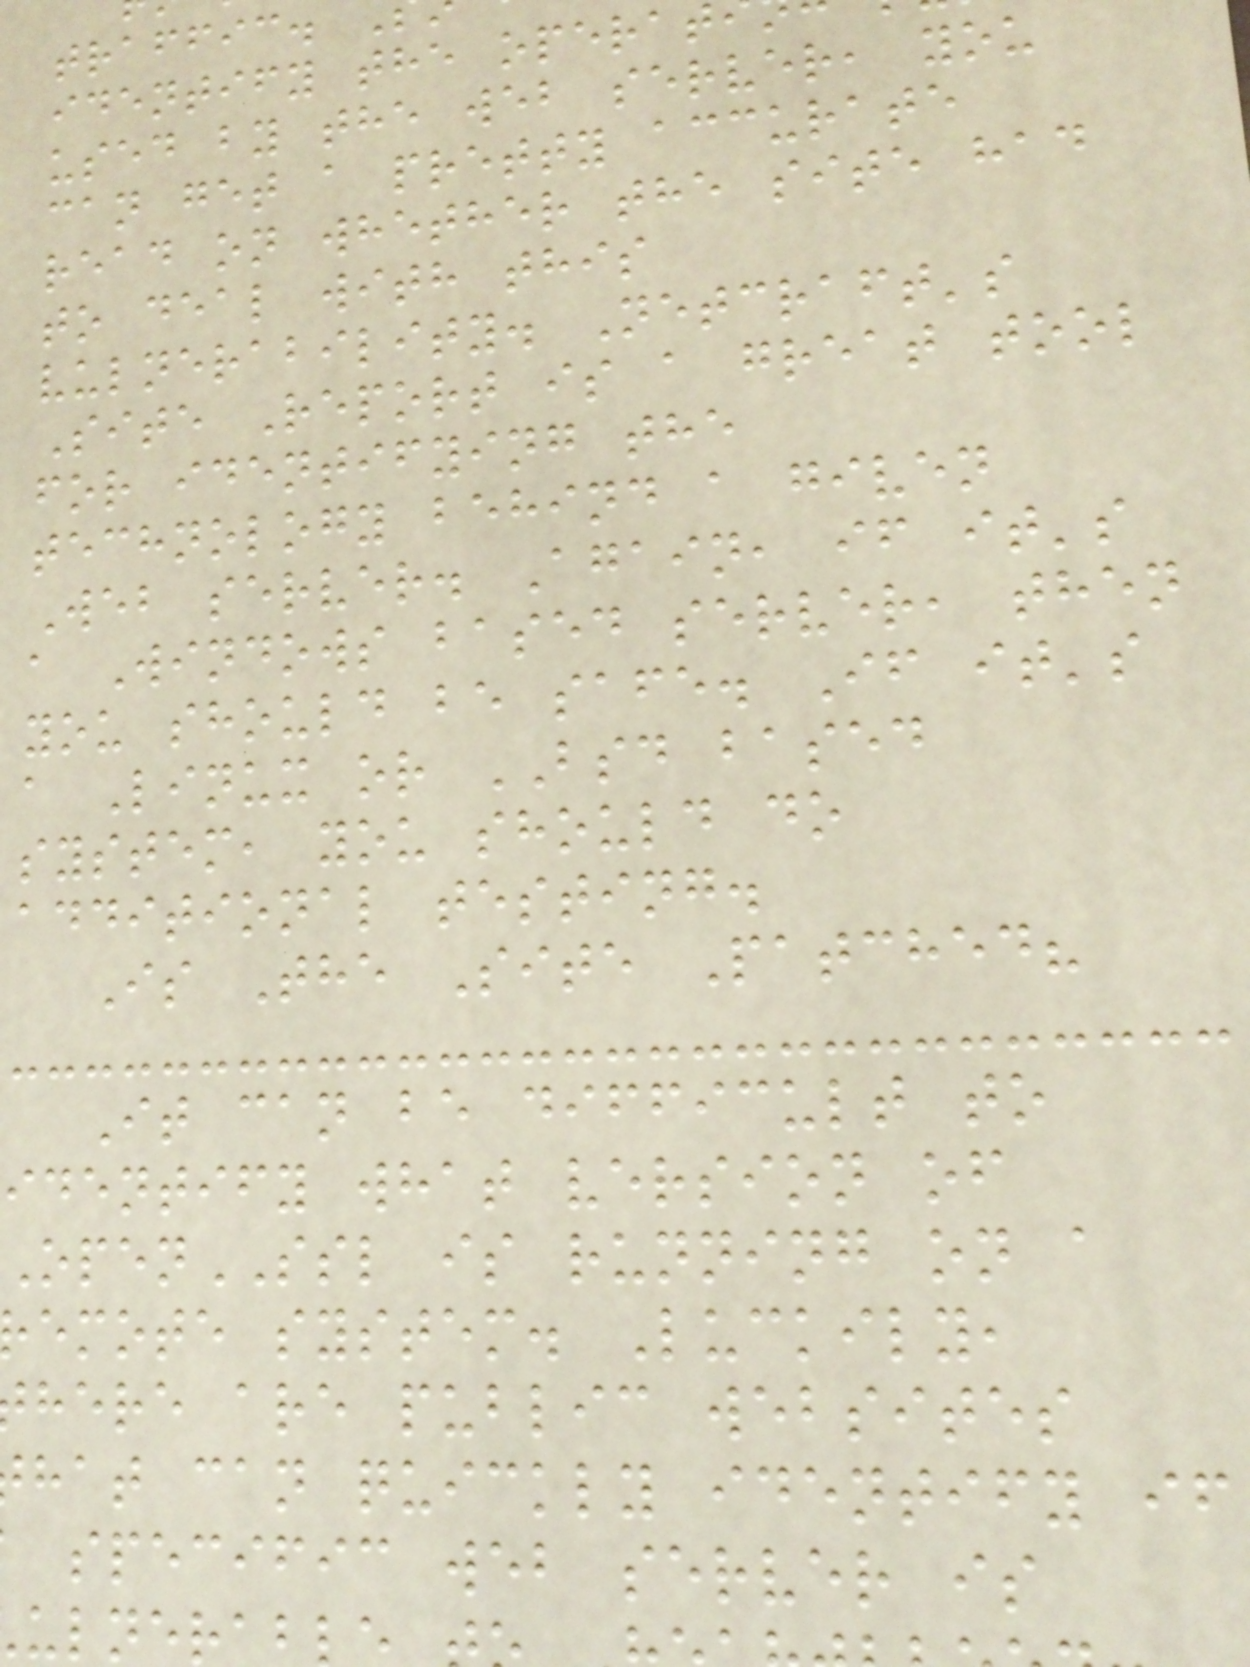traffic.
identify the operat
used by the web server, you
can get a pretty accurate
read on whether the site had
to deal with this
vulnerability. Netcraft's
Site Report is a great tool
for identifying the
technology behind a given
Web server. Again, if it's
a Windows based server, then
you should be safe. If it's
a Linux or BSD based
system, you should do
additional testing.
Is The Site Patched?
It can be difficult to
identify what version of
OpenSSL is running on a
emote system. Luckily,
here are public websites
hat can quickly identify if
specific web server is
